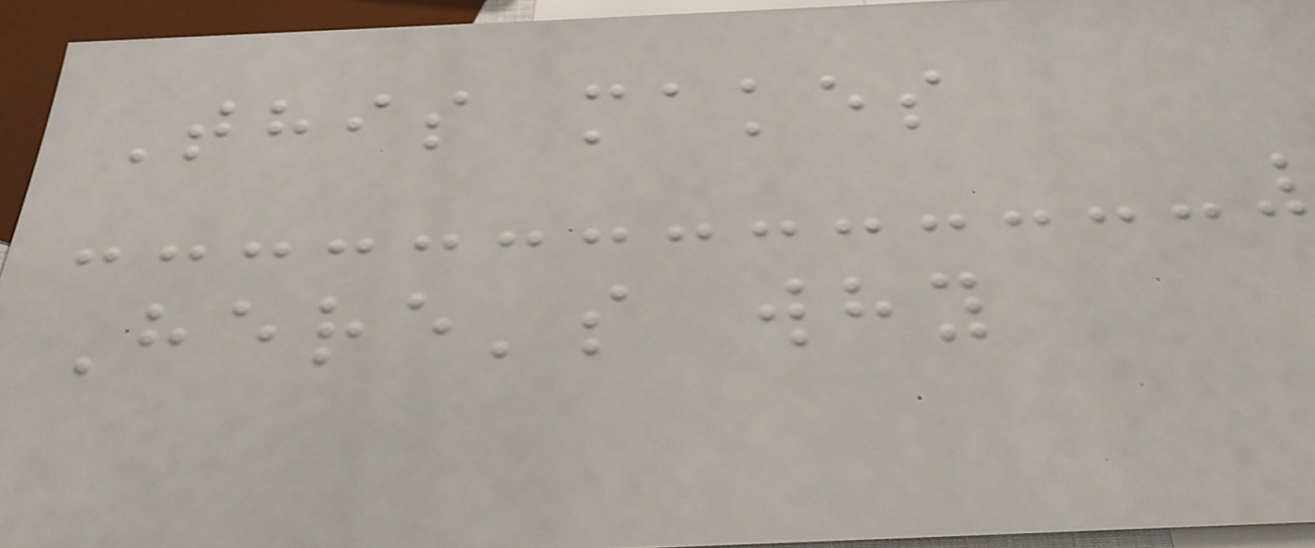This makes
Here's why
